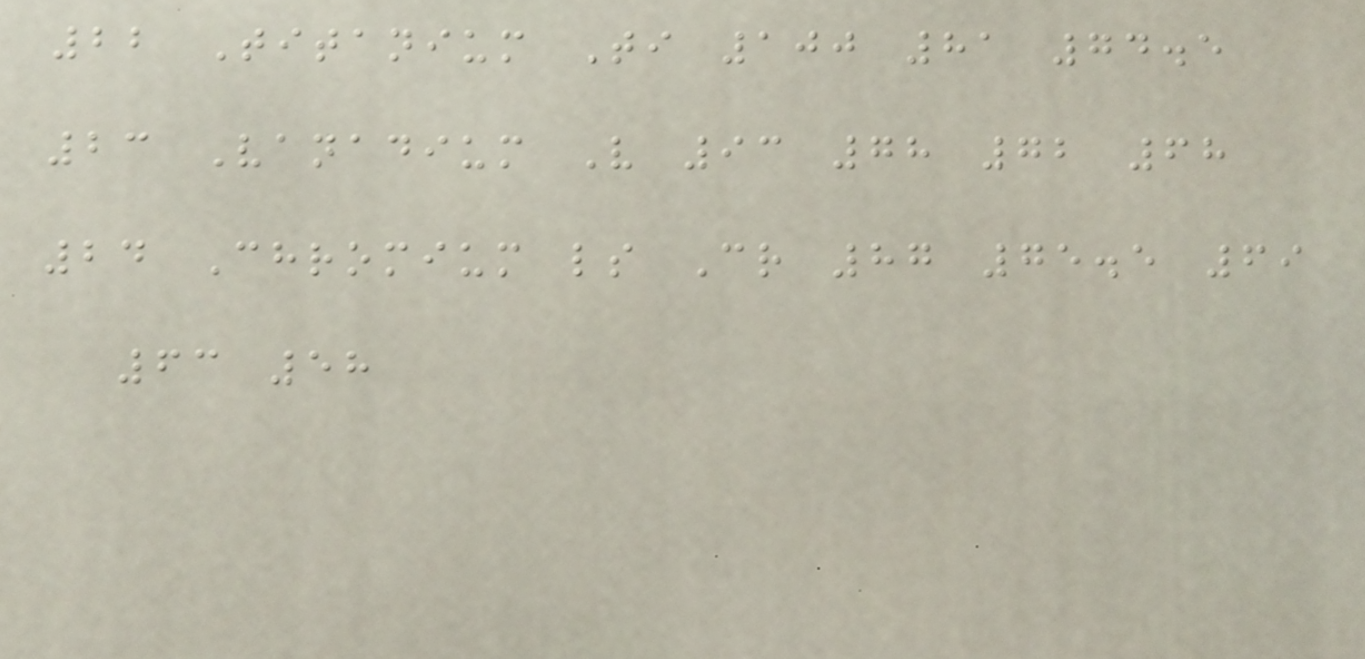22 Titanium Ti 100 81 74.5
23 Vanadium V 93 78 72 68
24 Chromium ls Cr 87 75.5 69
63 58
